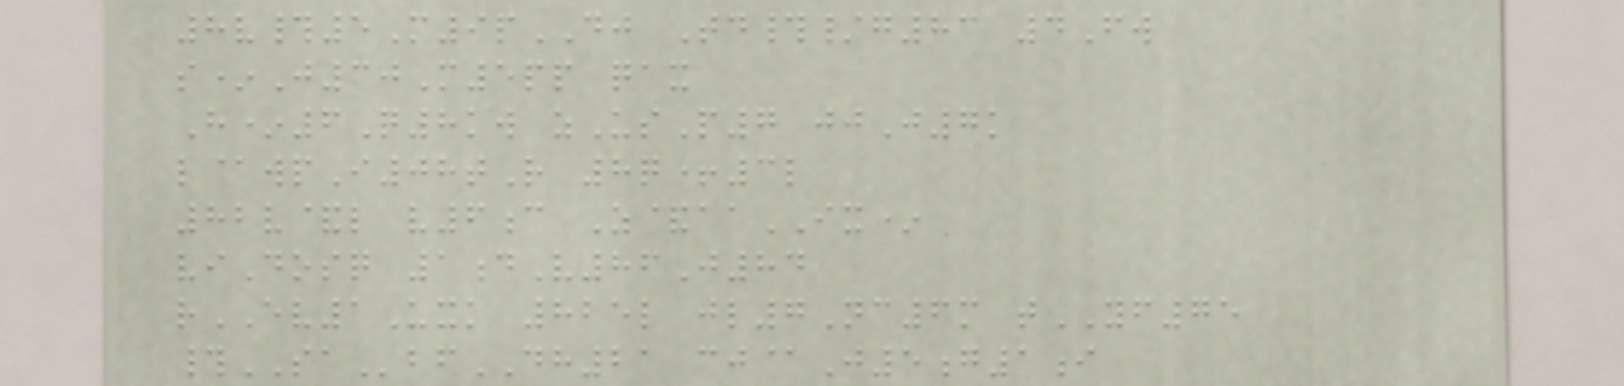8v#5M9pDJ Td#/g83 4Fw
s*J30M5pp qax
H*6Q8kw zUsP7 jjJ7k
l@wpI08tR 8q+3l
82v&l v6c Z&aaIX*
viDosq 1dV86J84
rEV1Uxk 825l jl7Nc6m tYF75
#SAbfDH21 cj@J5g1i
